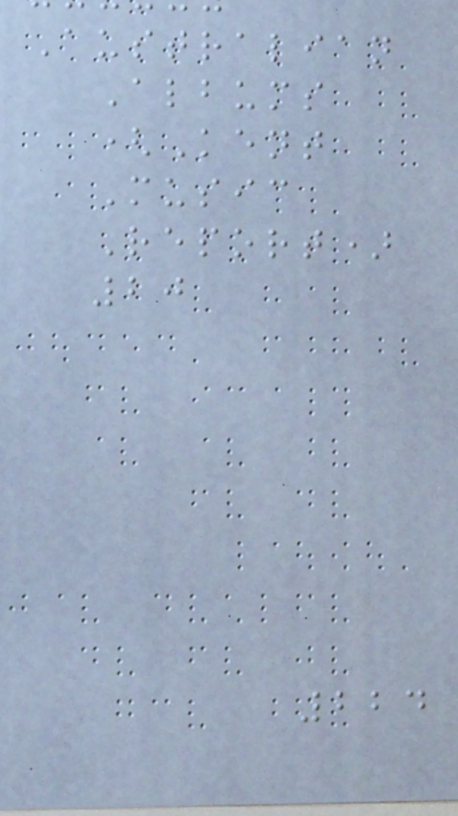Australian
Albums
(Kent
Music
Report)
20
224
